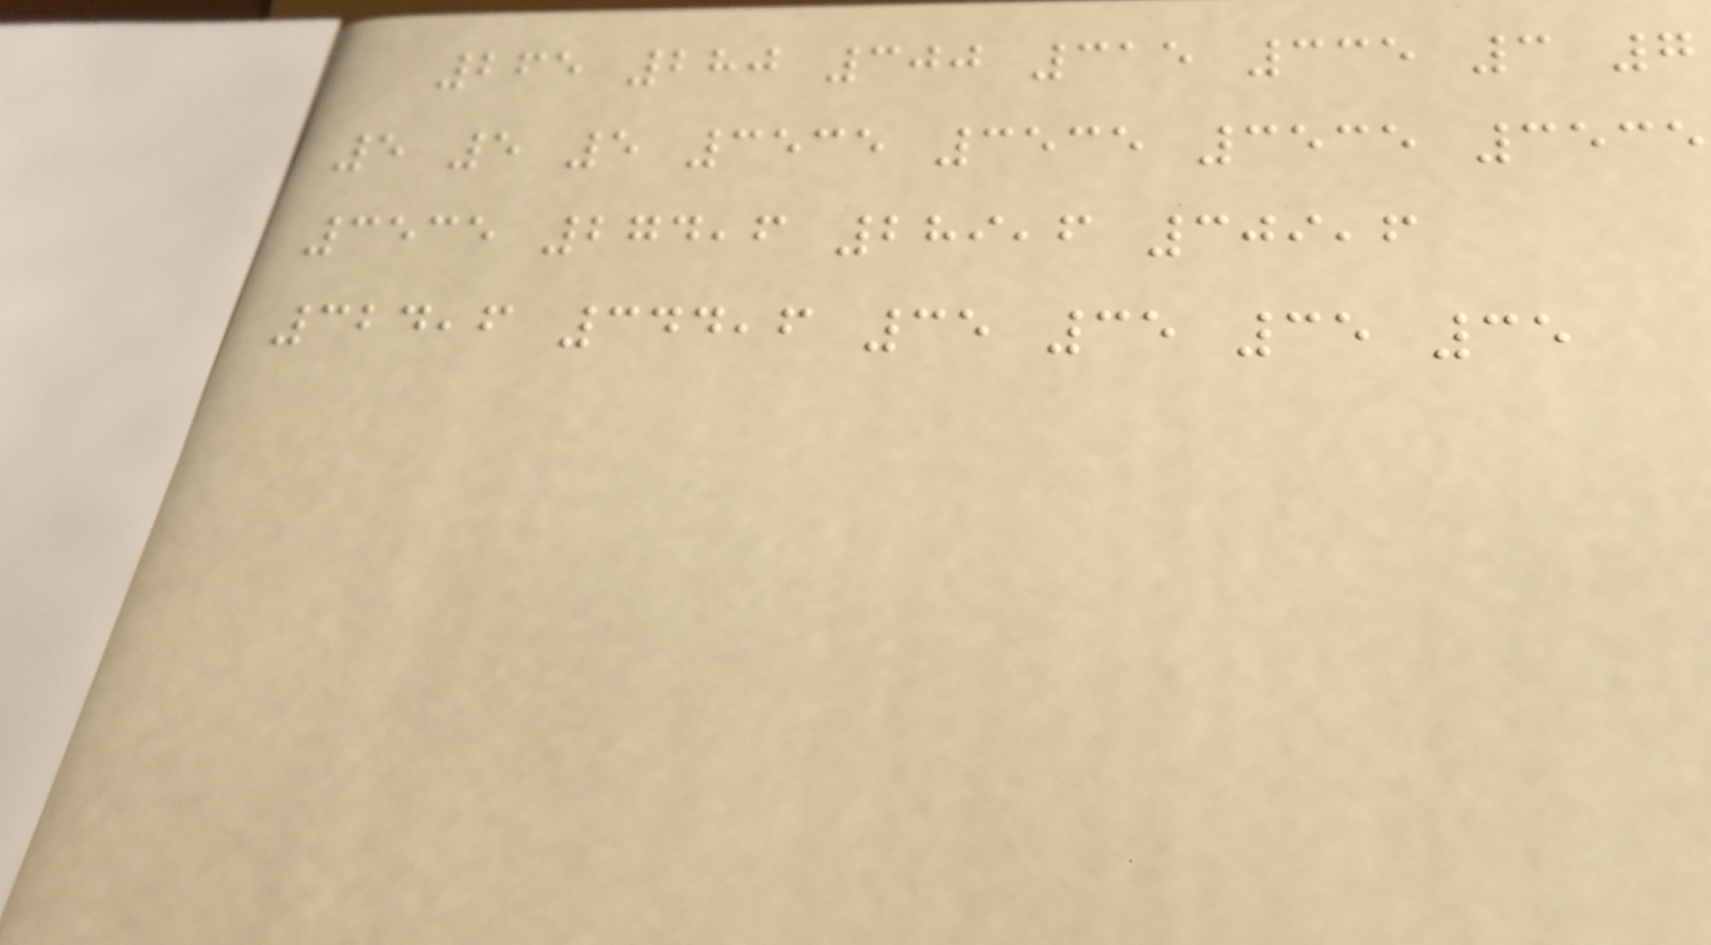265 280 300 315 335 3 7
5 5 5 3535 3535 3535 3535
3535 274,6 289,6 309,6
324,6 344,6 35 35 35 35
